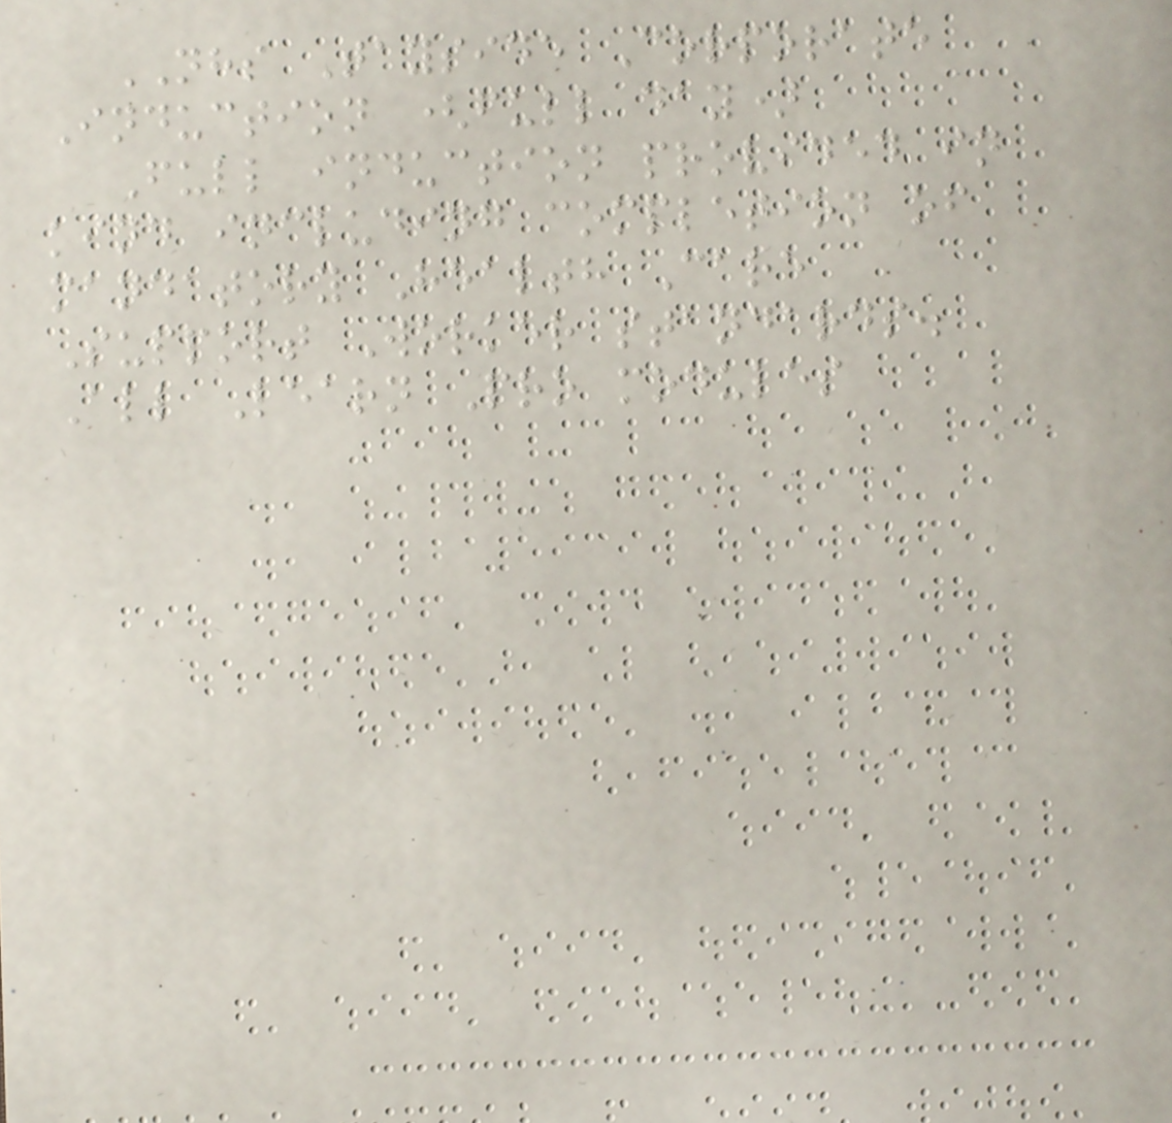NHS Tayside Corporate
Induction (full day)
Full induction provided in
kind including completion of
mandatory Health Care
Support Worker standards.
All Learn Pro modules
